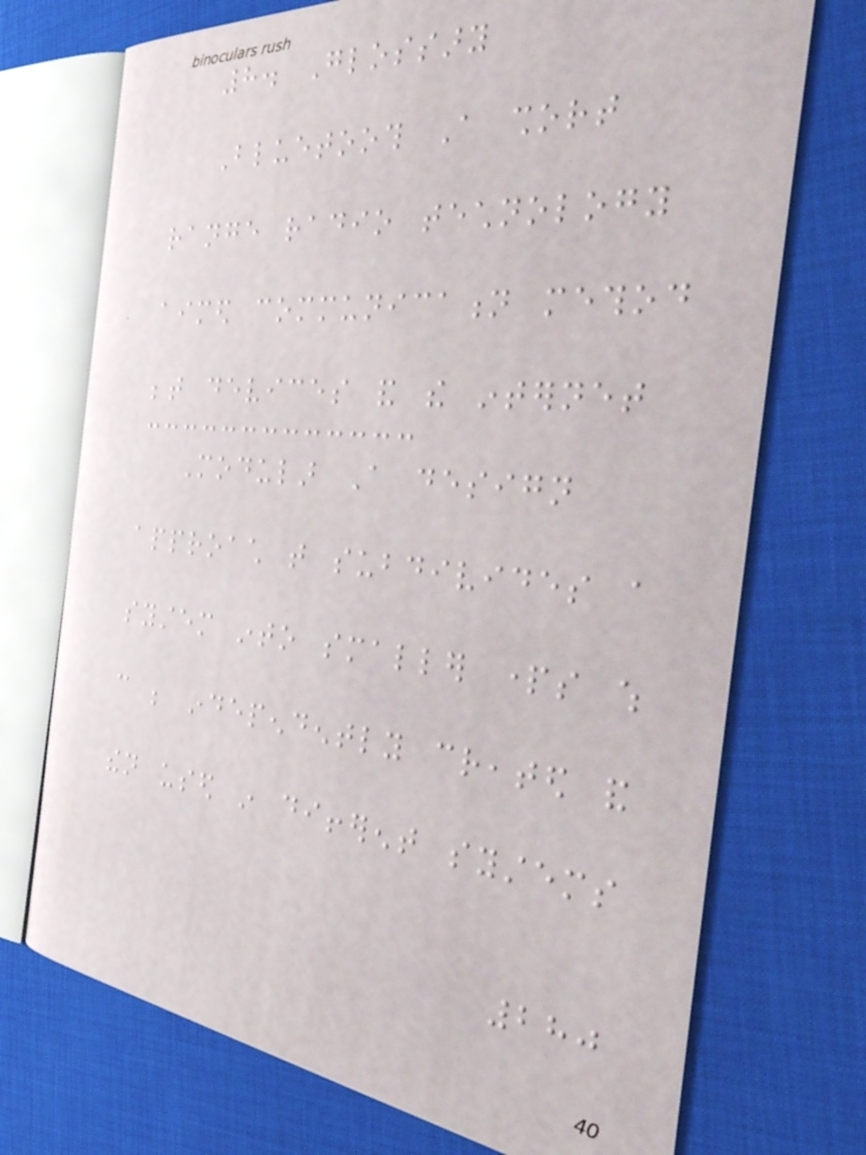8. Glossary
Bluetooth A short
range radio technology
aimed communication method
between devices and the internet
Modular A design
approach that subdivides a
system into smaller parts which
can be independently created and
then used in different systems
280
